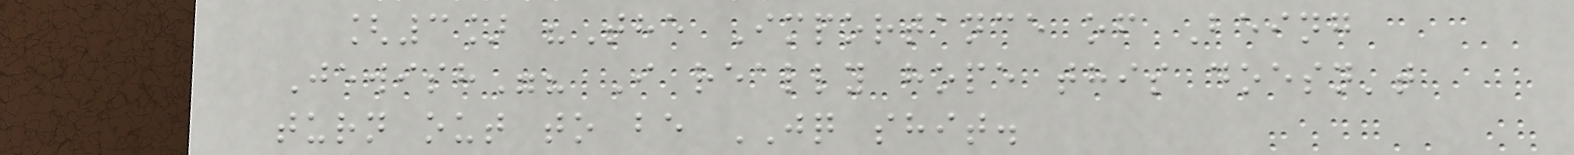[3] "The Importance of Being
Jewish"? I really hope this doesn't
turn out to be JQ shit.
